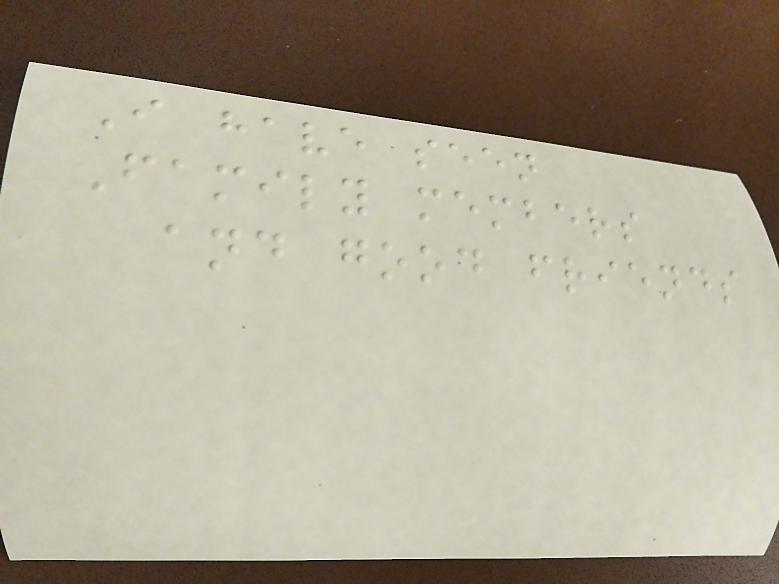I have seen
Family members
and good friends
